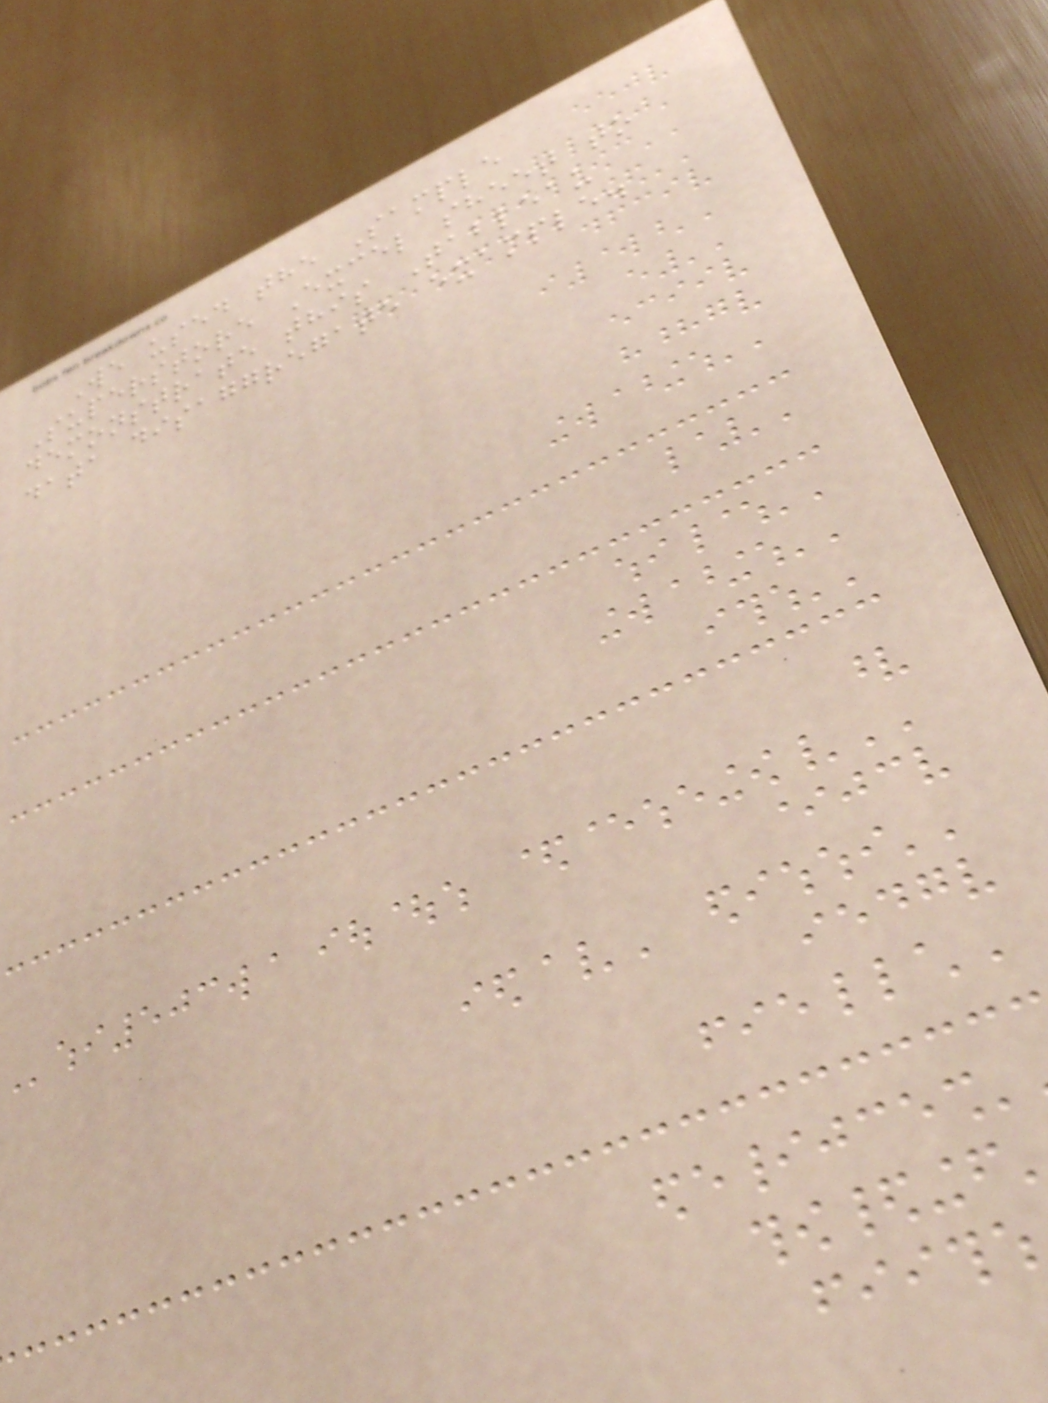We used the Sample
Superstore Excel sheet to
demonstrate this Tableau
data disaggregate example.
